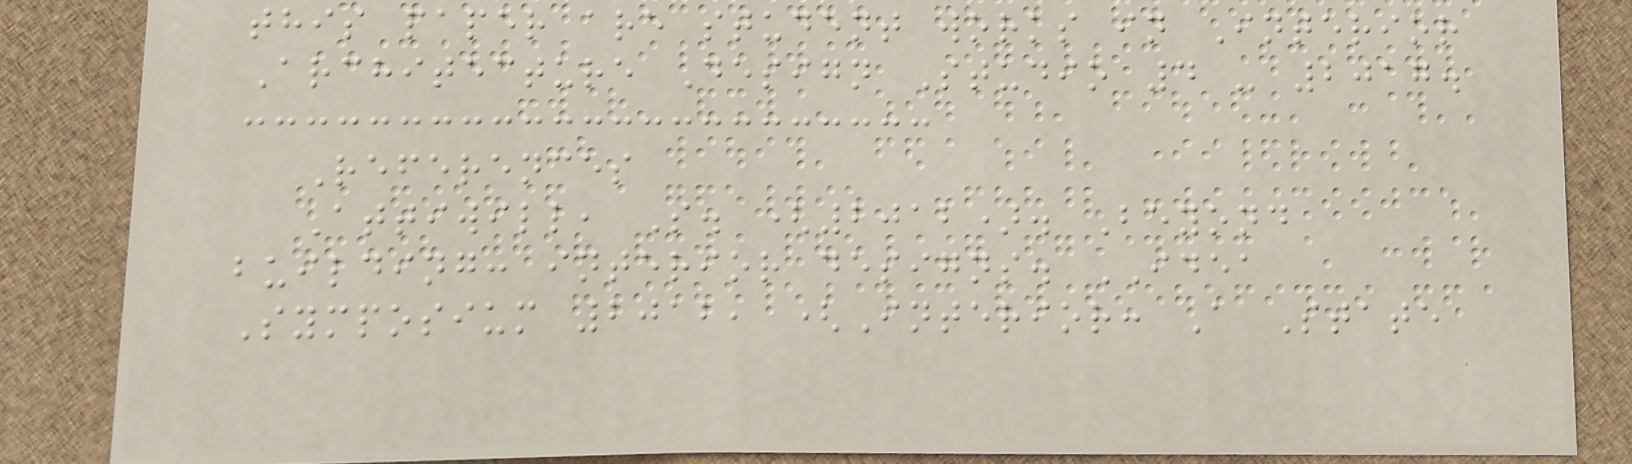this paper are student works in Interior
Architecture Design Studio 4 - 2017.
References
Attiwill, S. (2012). Beyond
building: interior designs. IDEA
Symposium 2012, (Interior: A State
